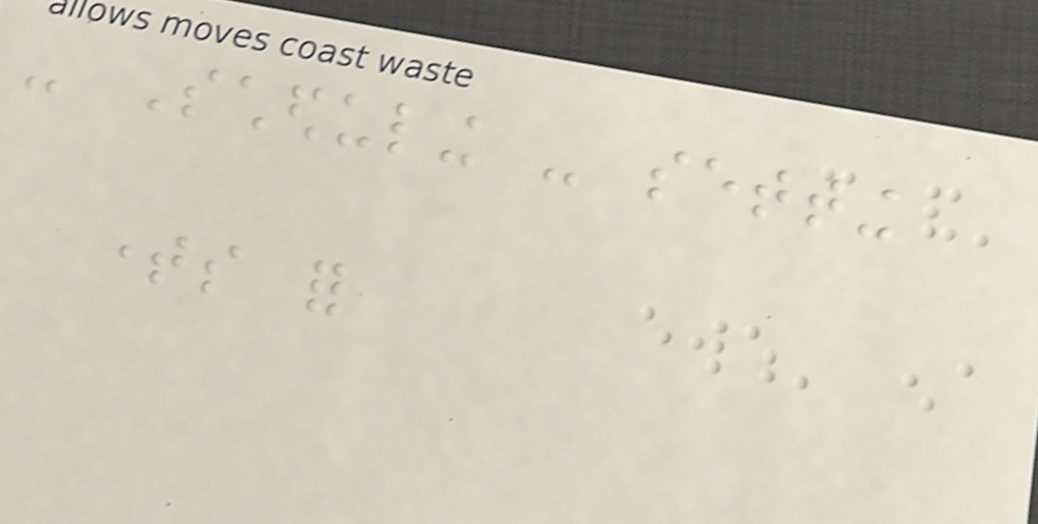- Scheduling - setting
times for
